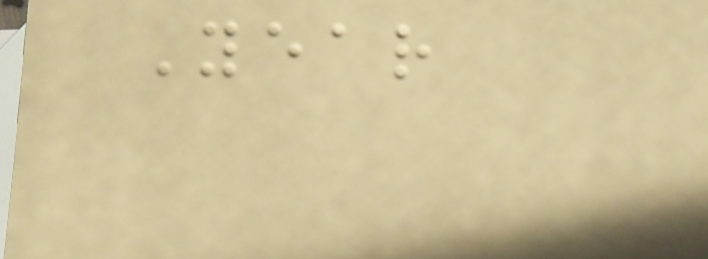Year
